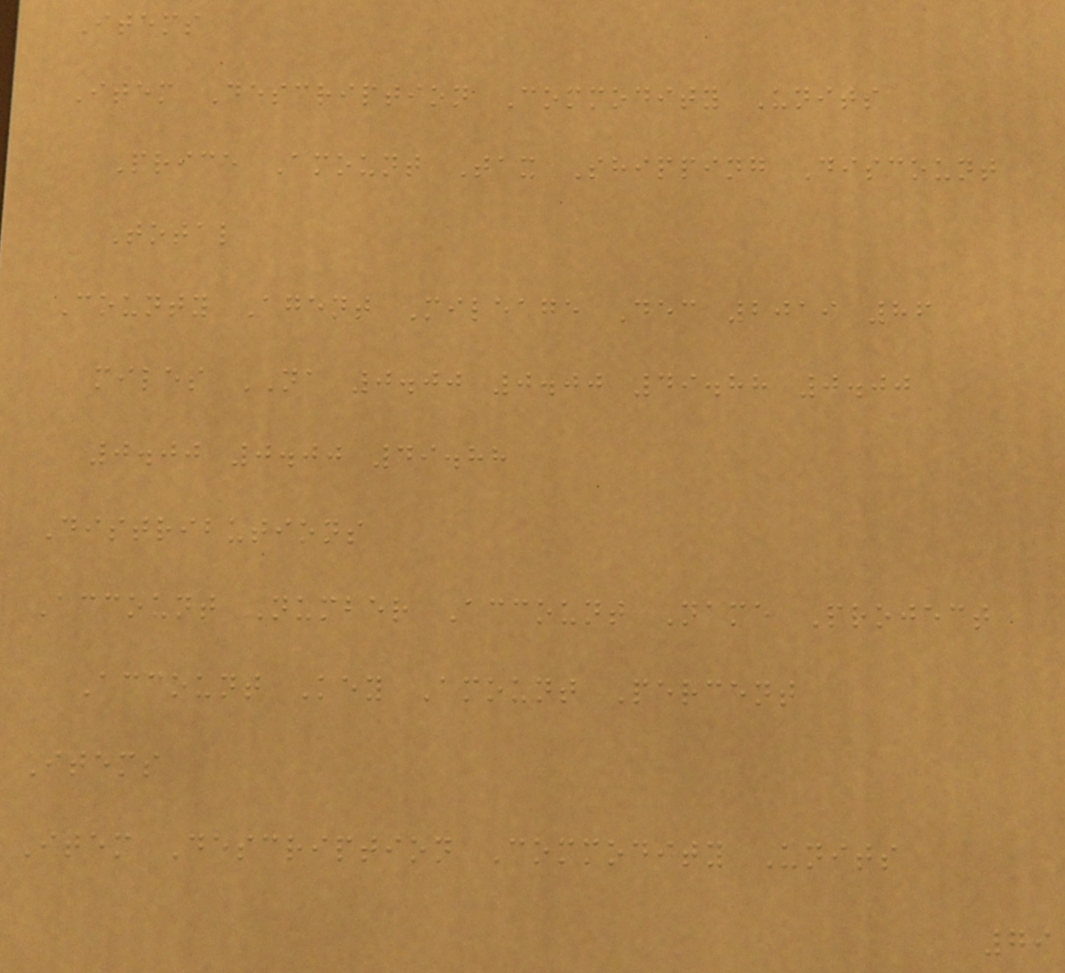Items
Item Description Commodity Units
Price Amount Tax Shipping Discount
Total
County Agent Mileage Dec 2019 86
miles NA 0.00 0.00 49.88 0.00
0.00 0.00 49.88
Distributions
Account Number Account Name Project
Account Key Amount Percent
Items
Item Description Commodity Units
79
